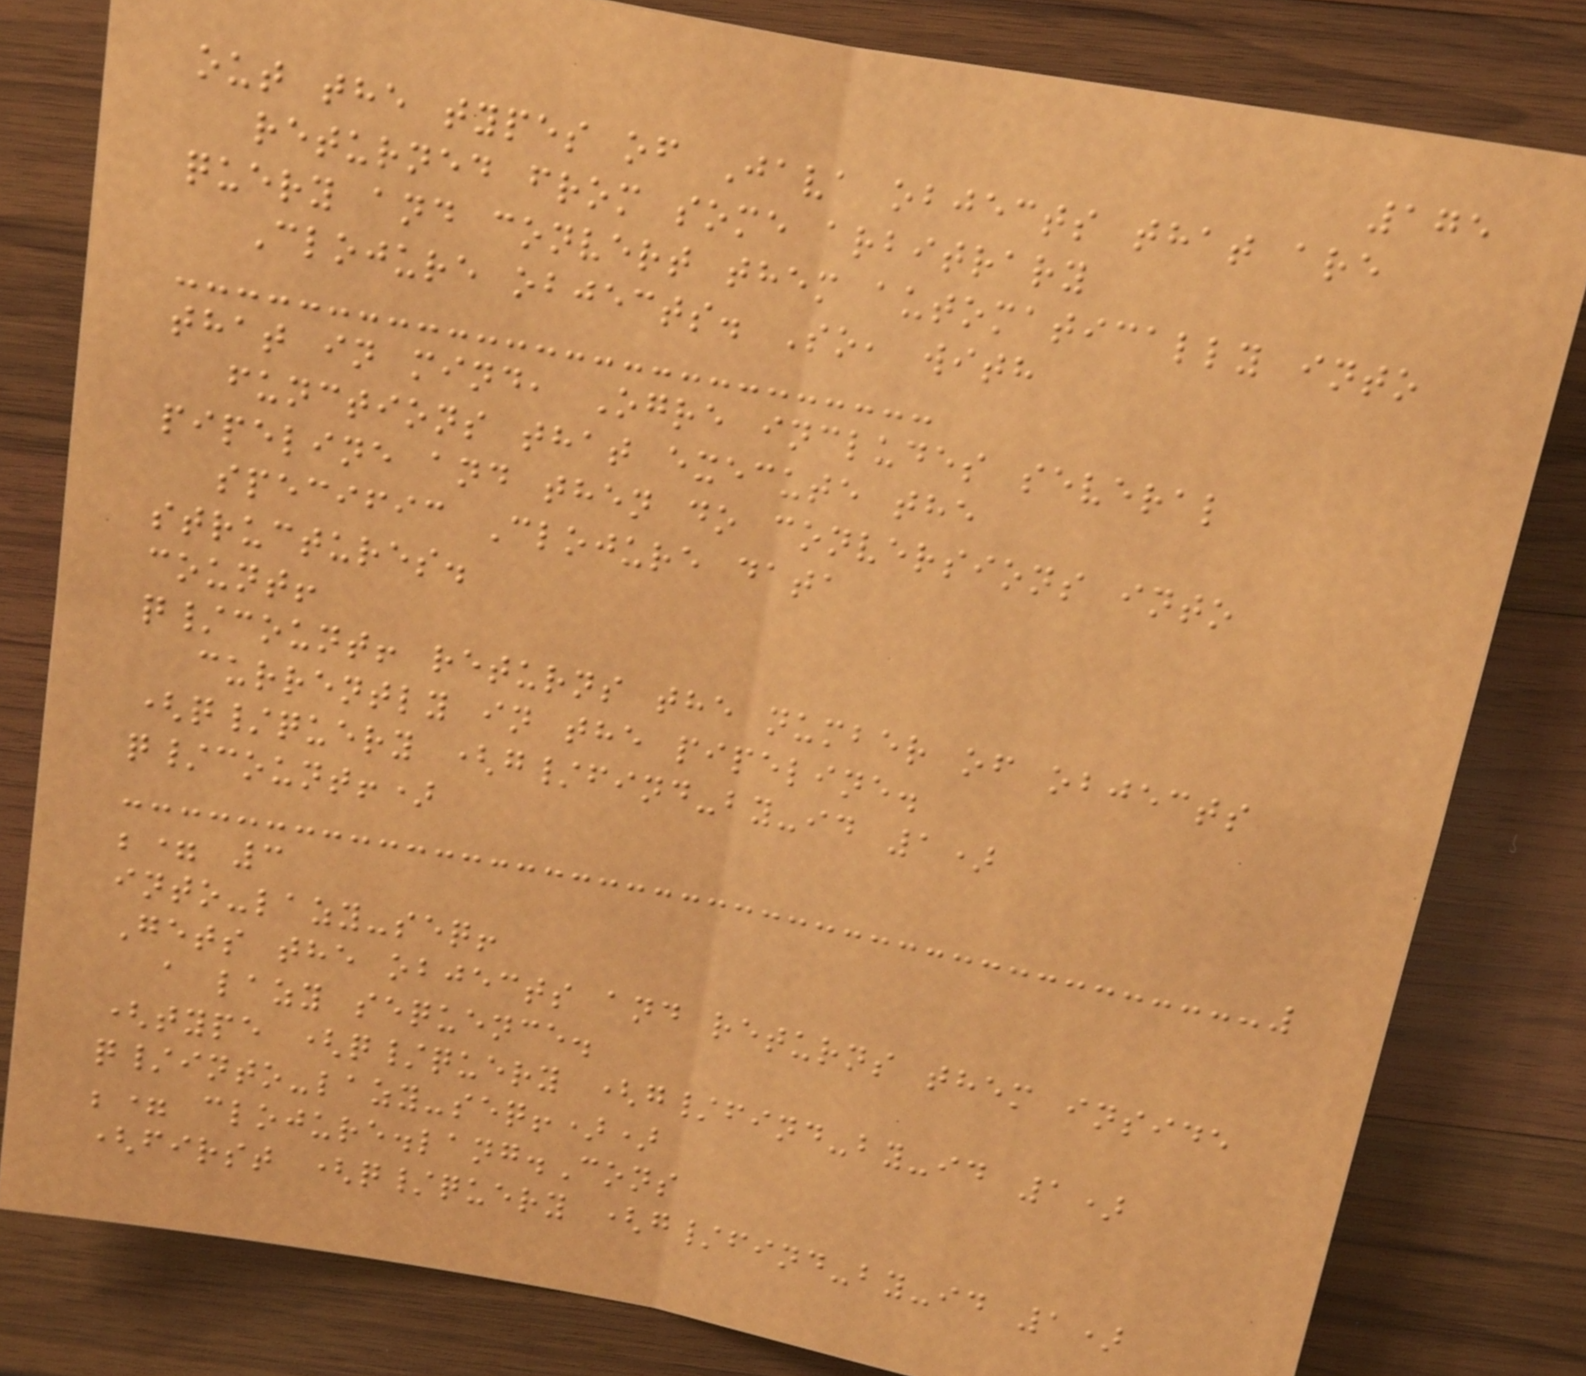175
out the types of Java objects that are
returned from some arbitrary
query and convert them automatically into
Clojure objects. So, with
that in mind, Ogre includes several
functions that execute the
pipeline and then do conversions into
specific Clojure data
structures.
count!
q/count! returns the number of objects
currently in the pipeline.
(q/query (g/find-by-id 1)
q/count!)
;= 3
into-lazy-seq!
Gets the objects and returns them inside
a lazy sequence.
(type (q/query (g/find-by-id 1)
q/into-lazy-seq!))
;= clojure.lang.Cons
(first (q/query (g/find-by-id 1)
